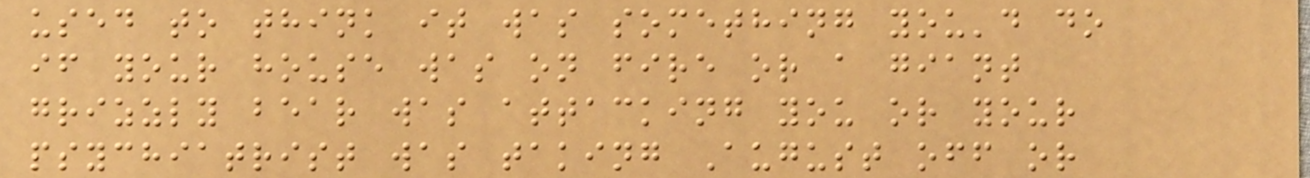used to think it was something you'd do
if your house was on fire or a giant
grizzly bear was attacking you or your
psychiatrist was taking August off or
